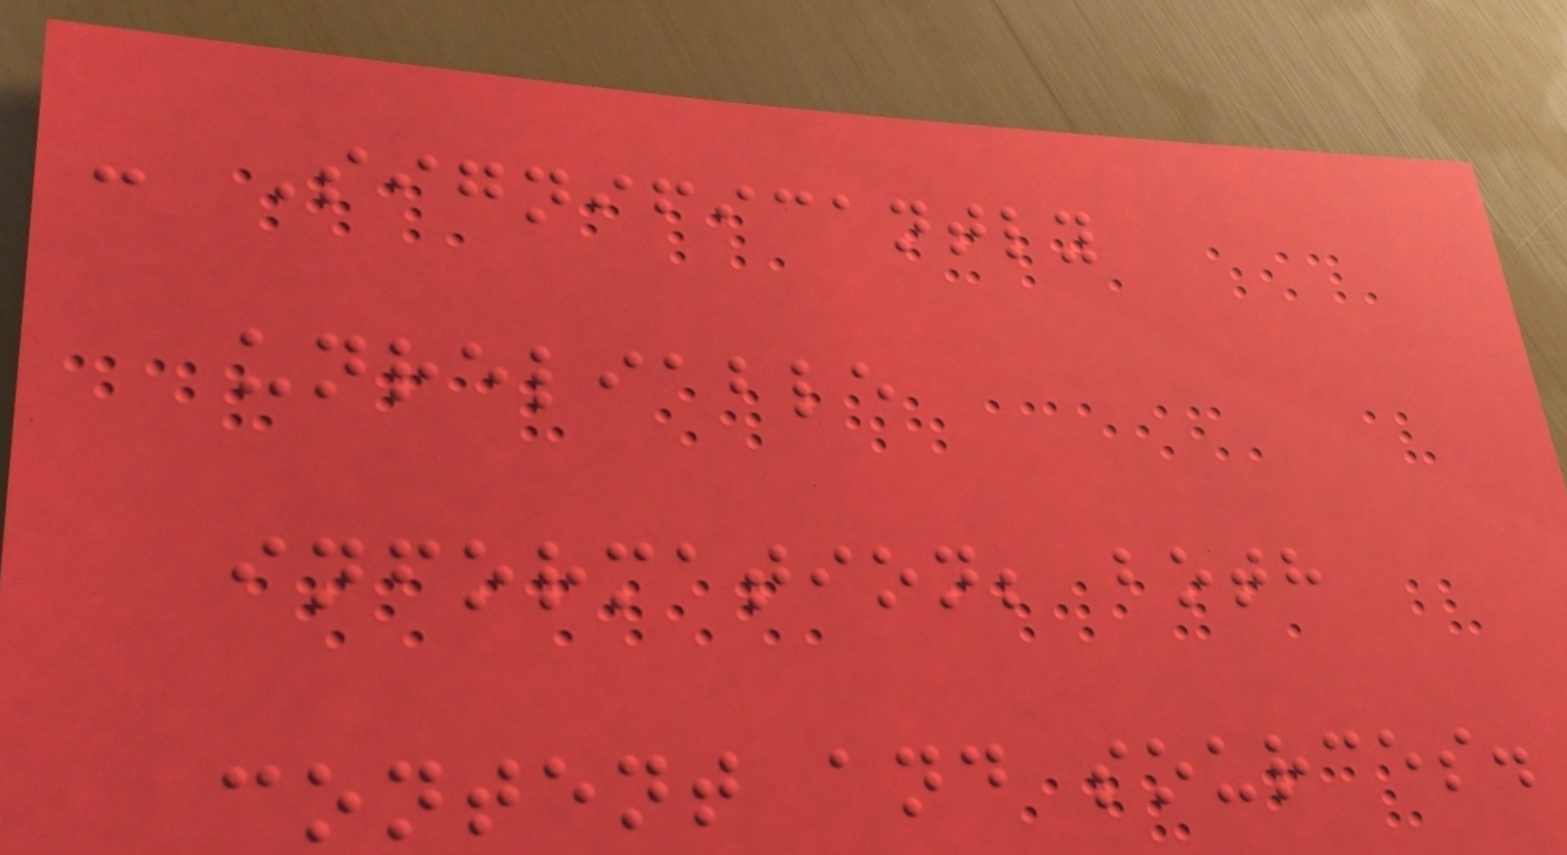- Significantly
unreliable
information; both
content and sources.
